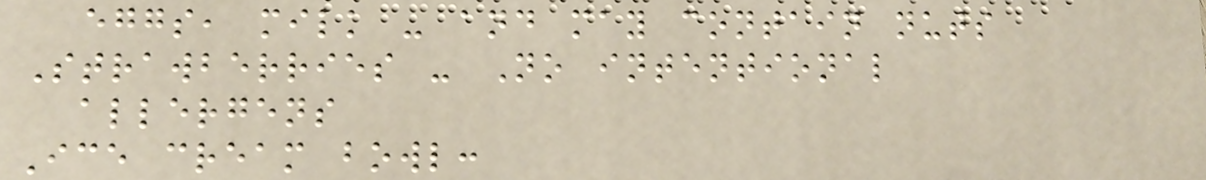eggs, milk - and may contain nuts
Strawberries - No intentional
allergens
Ice cream bowl:
